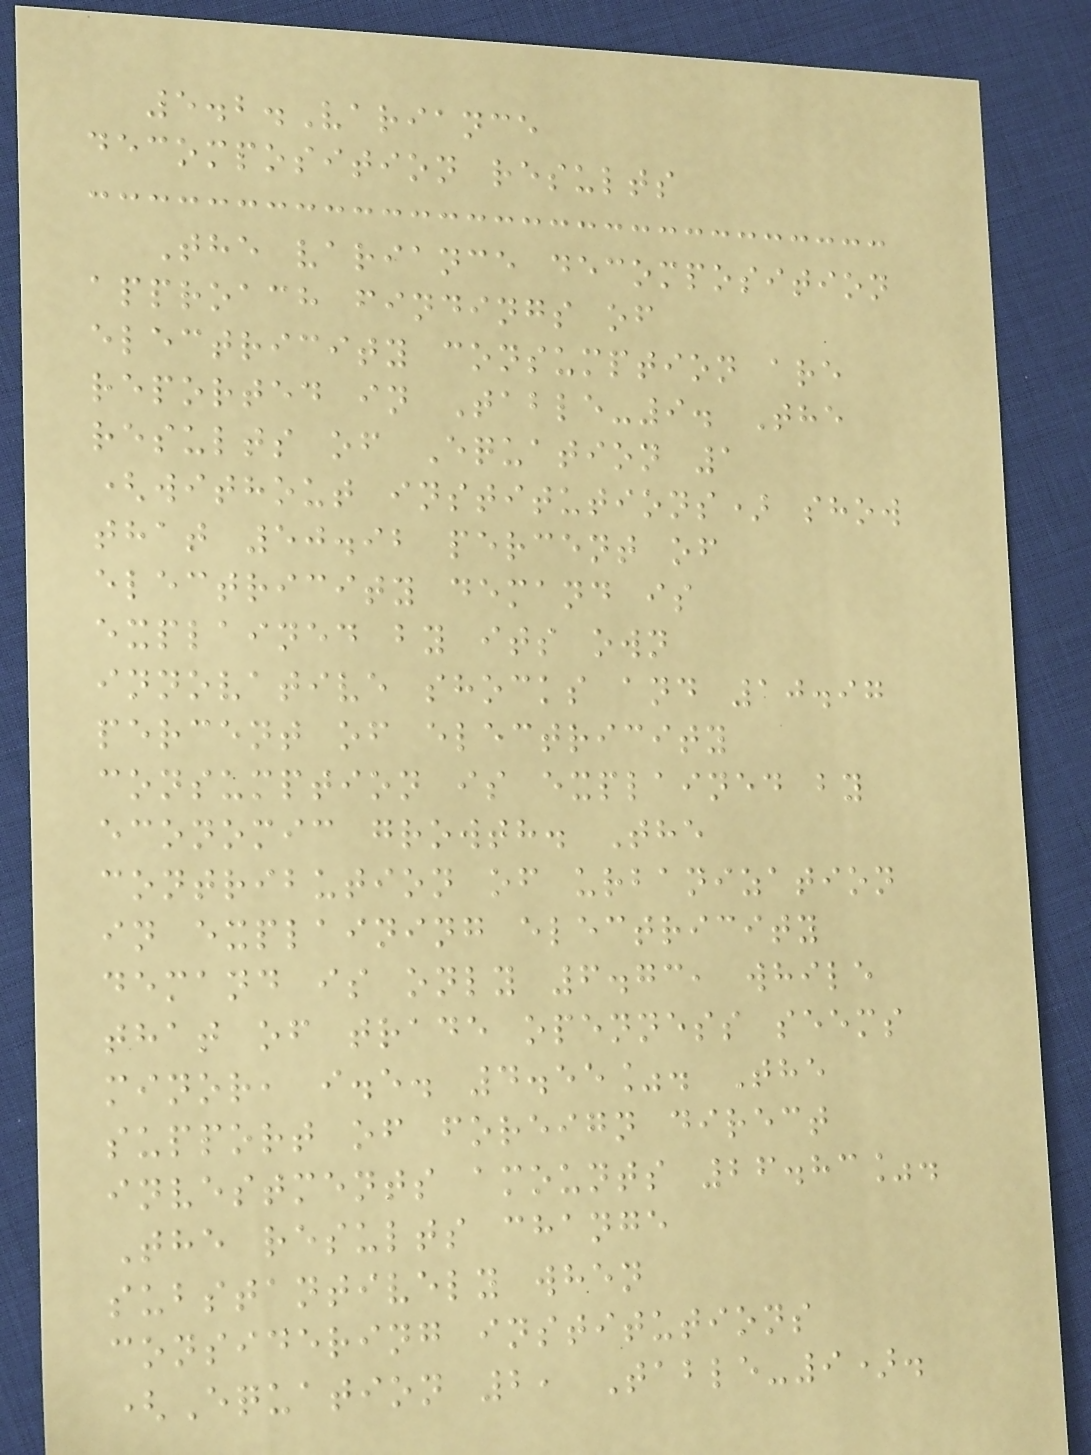5.2.Variance
decomposition results
The variance decomposition
approach findings of
electricity consumption are
reported in Table-9. The
results of Equation 1
(without institutions) show
that 50.92 percent of
electricity demand is
explained by its own
innovative shocks and 10.97
percent of electricity
consumption is explained by
economic growth. The
contribution of urbanization
in explaining electricity
demand is only 6.73, while
that of trade openness seems
minor, i.e. 4.55%. The
support of foreign direct
investments amounts 26.83%.
The results change
substantively when
considering institutions
(Equation 2, Table-9).
